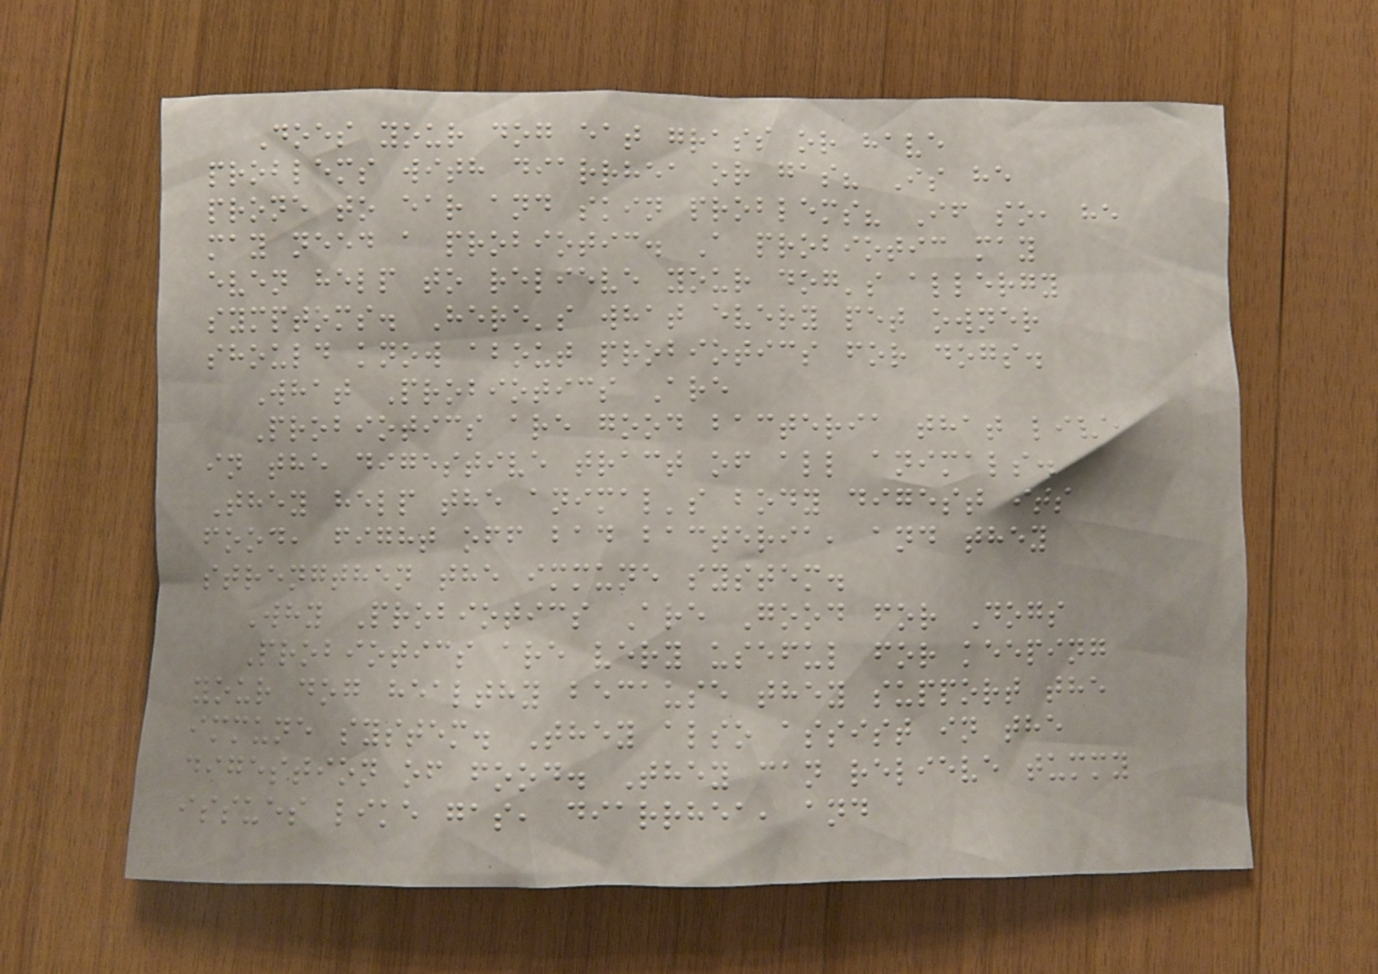Does your dog eat grass or have
problems with diarrhea or gas? Is he
prone to ear and skin problems? If so, he
may need a probiotic. A probiotic may
even help to relieve your dog's allergy
symptoms. Here's what every pet owner
should know about probiotics for dogs.
What Probiotics Are
Probiotics are good bacteria that live
in the digestive tract of all animals.
They help the animal's body digest its
food, fight off bad bacteria, and they
strengthen the immune system.
Why Probiotics Are Good for Dogs
Probiotics are very useful for keeping
your dog healthy because they support the
immune system. They also assist in the
digestion of food. They can relieve tummy
issues like gas, diarrhea, and
